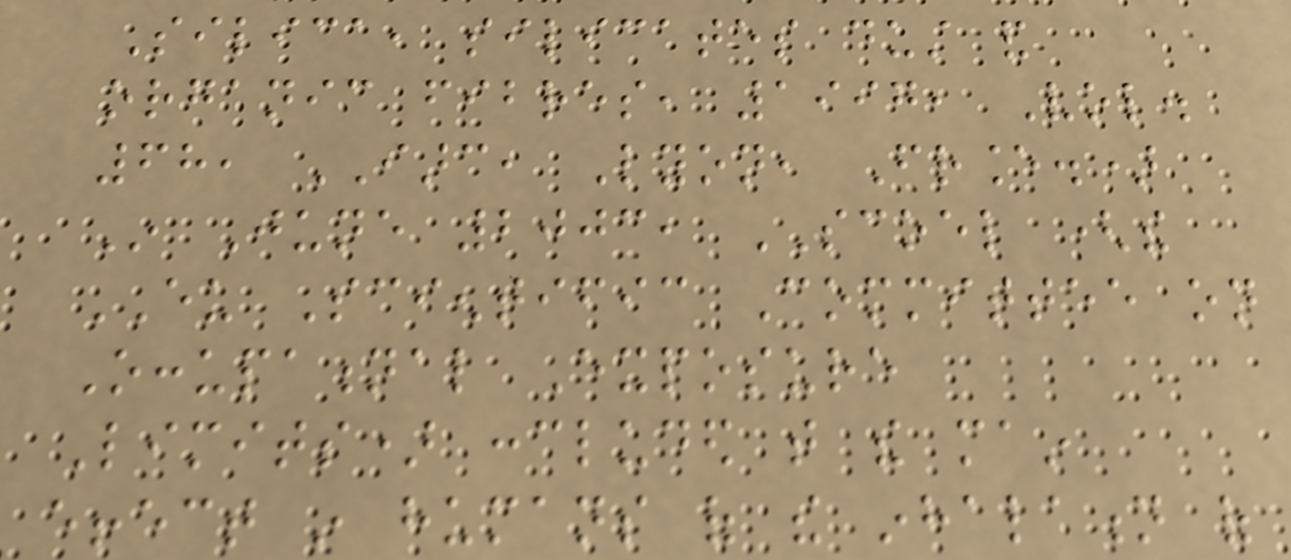Silica, silicates dust and
organic fibres, 1997, Vol.
68, IARC, Lyon, France.)
In June 2003, SCOEL (the
EU Scientific Committee on
Occupational Exposure
Limits) concluded that the main
effect in humans of the inhalation of
